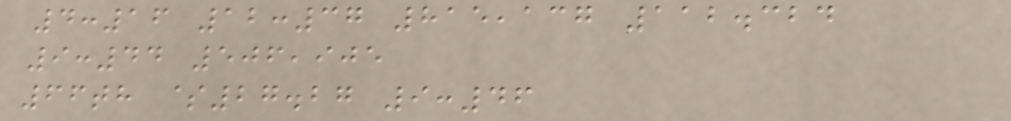4:16 12:37 815,137 112.324
9:44 506,905
66th $27.27 9:46
